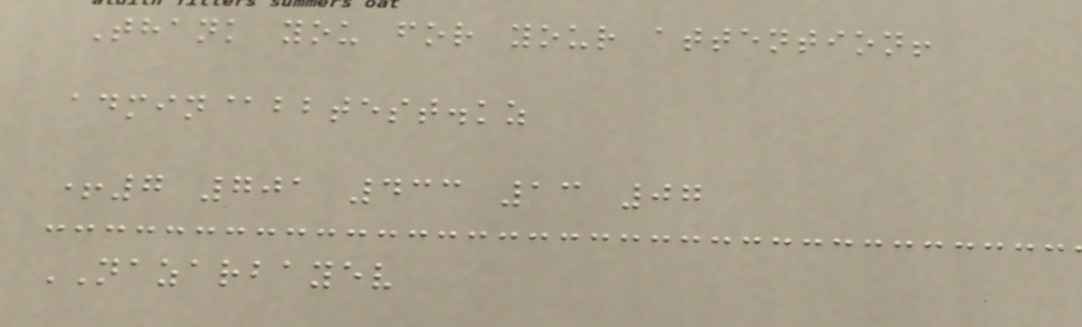Thank you for your attention!
admin@bbtest.kz
+7 701 433 13 07
NAZARBAYEV
